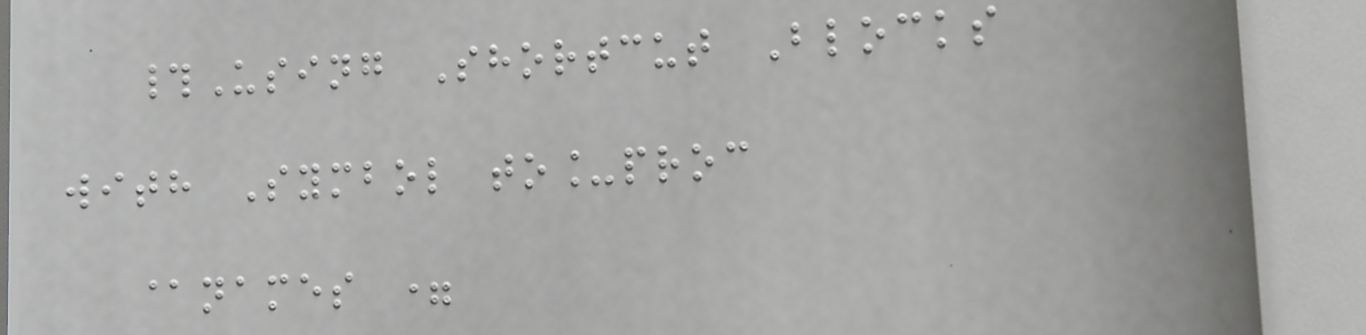#Using Shortcut Blocks
with Symbol to_proc
@names =
